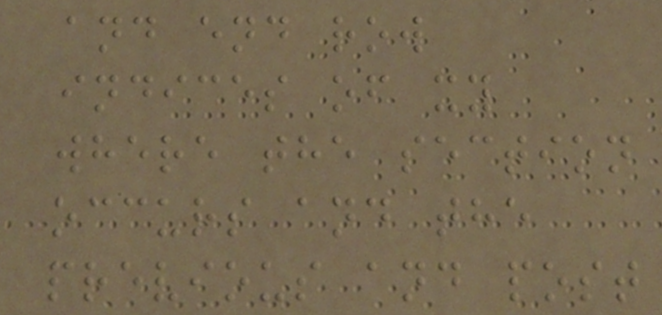and end row
indices of xy
where the section
occurs and the
previous and post
